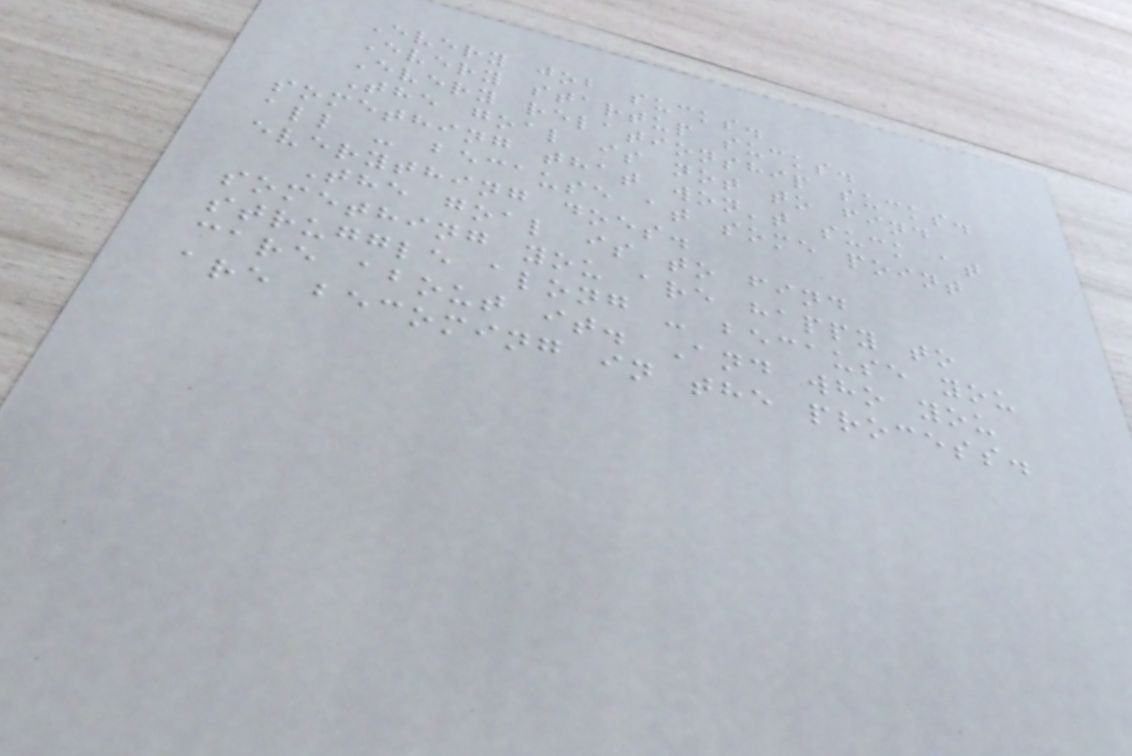Every job sucks.
Every startup sucks.
Every relationship sucks.
The goal is not to find
something that won't suck at
all - because at some point
everything does.
The goal is to find
something you are happy to
struggle along - because you
care about it. And who you
are becoming in the process.
